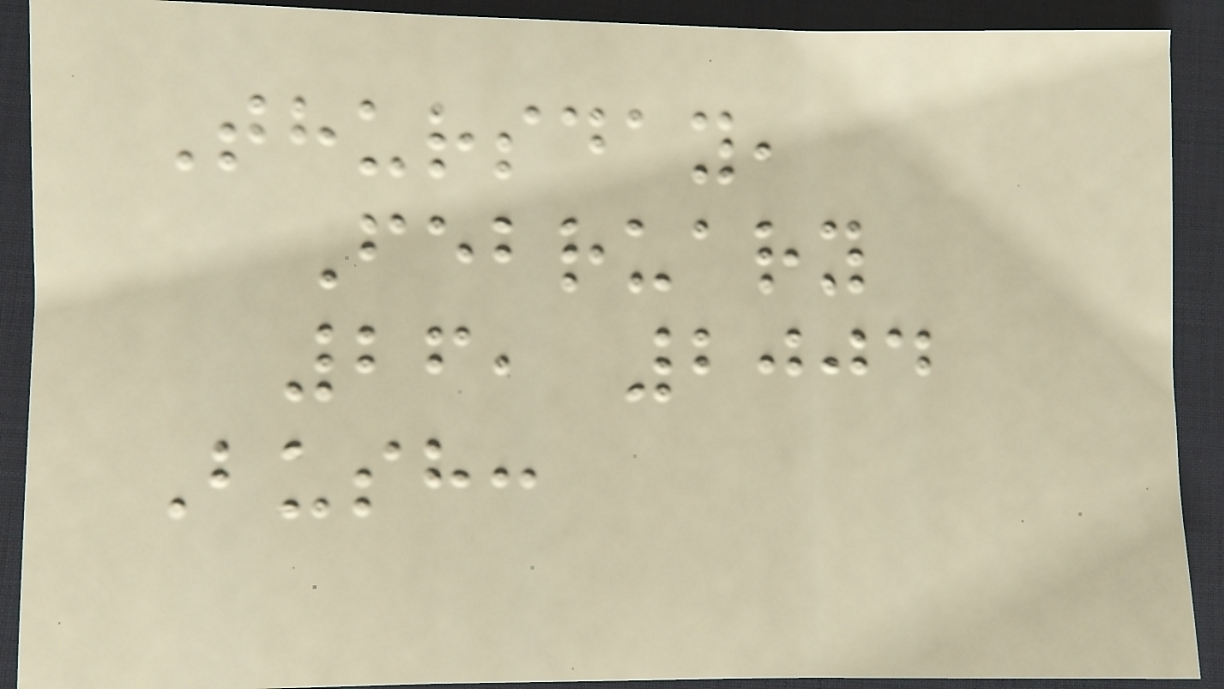Thursday,
February
26, 2004
Bush:
